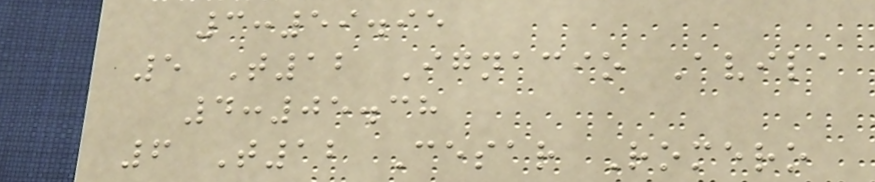3:59.95
5 T12 Ignacio Avila
4:05.38
6 T12 Cesar Romero
